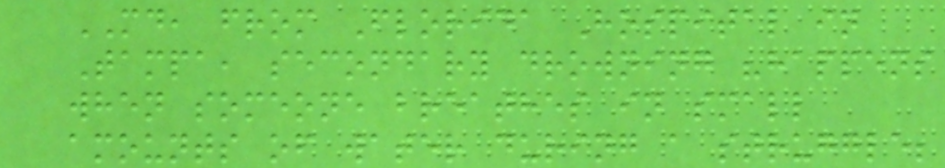MD, from Florida Hospital in
Tampa, secondary drowning "happens
when someone breathes in small
amounts of water during a struggle;
